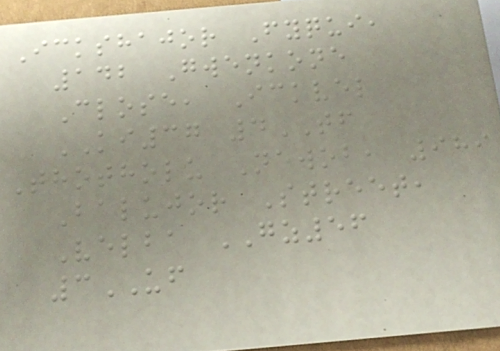Ickshajor Fyqui,
142 Gwenkone
Close, Ickvel
KI37 4TF
Thotholu Newob, 989
Balujor Street,
Velba GZ56
3UF
